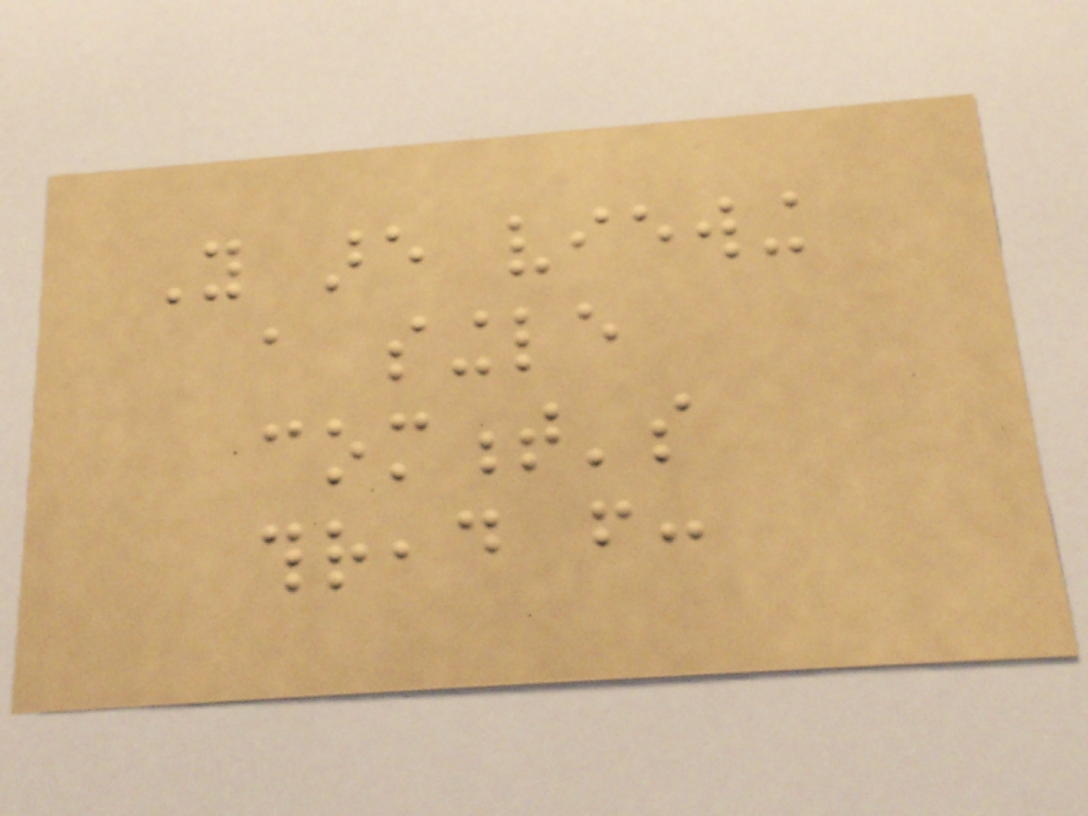You are viewing
a single
comment's
thread from:
